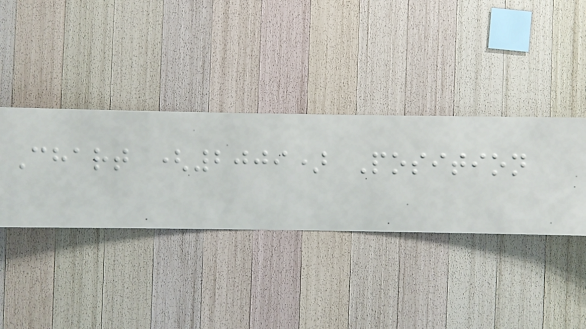Chart (2009) Position
